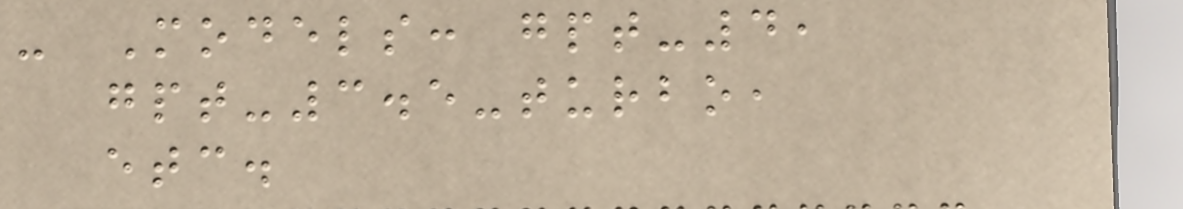- Models: gpt-4,
gpt-3.5-turbo,
etc.
